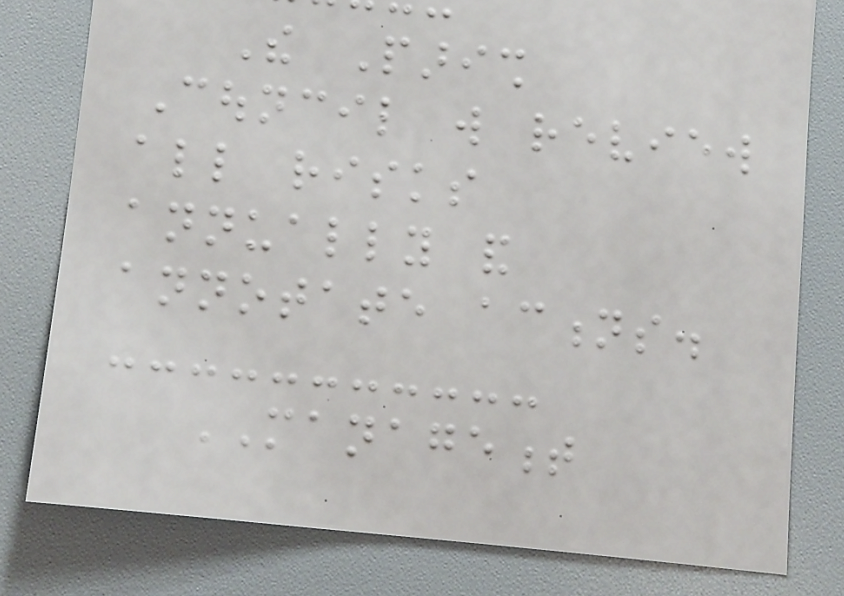The Parish
Council will review
all risks
annually and
annotate actions.
MANAGEMENT
